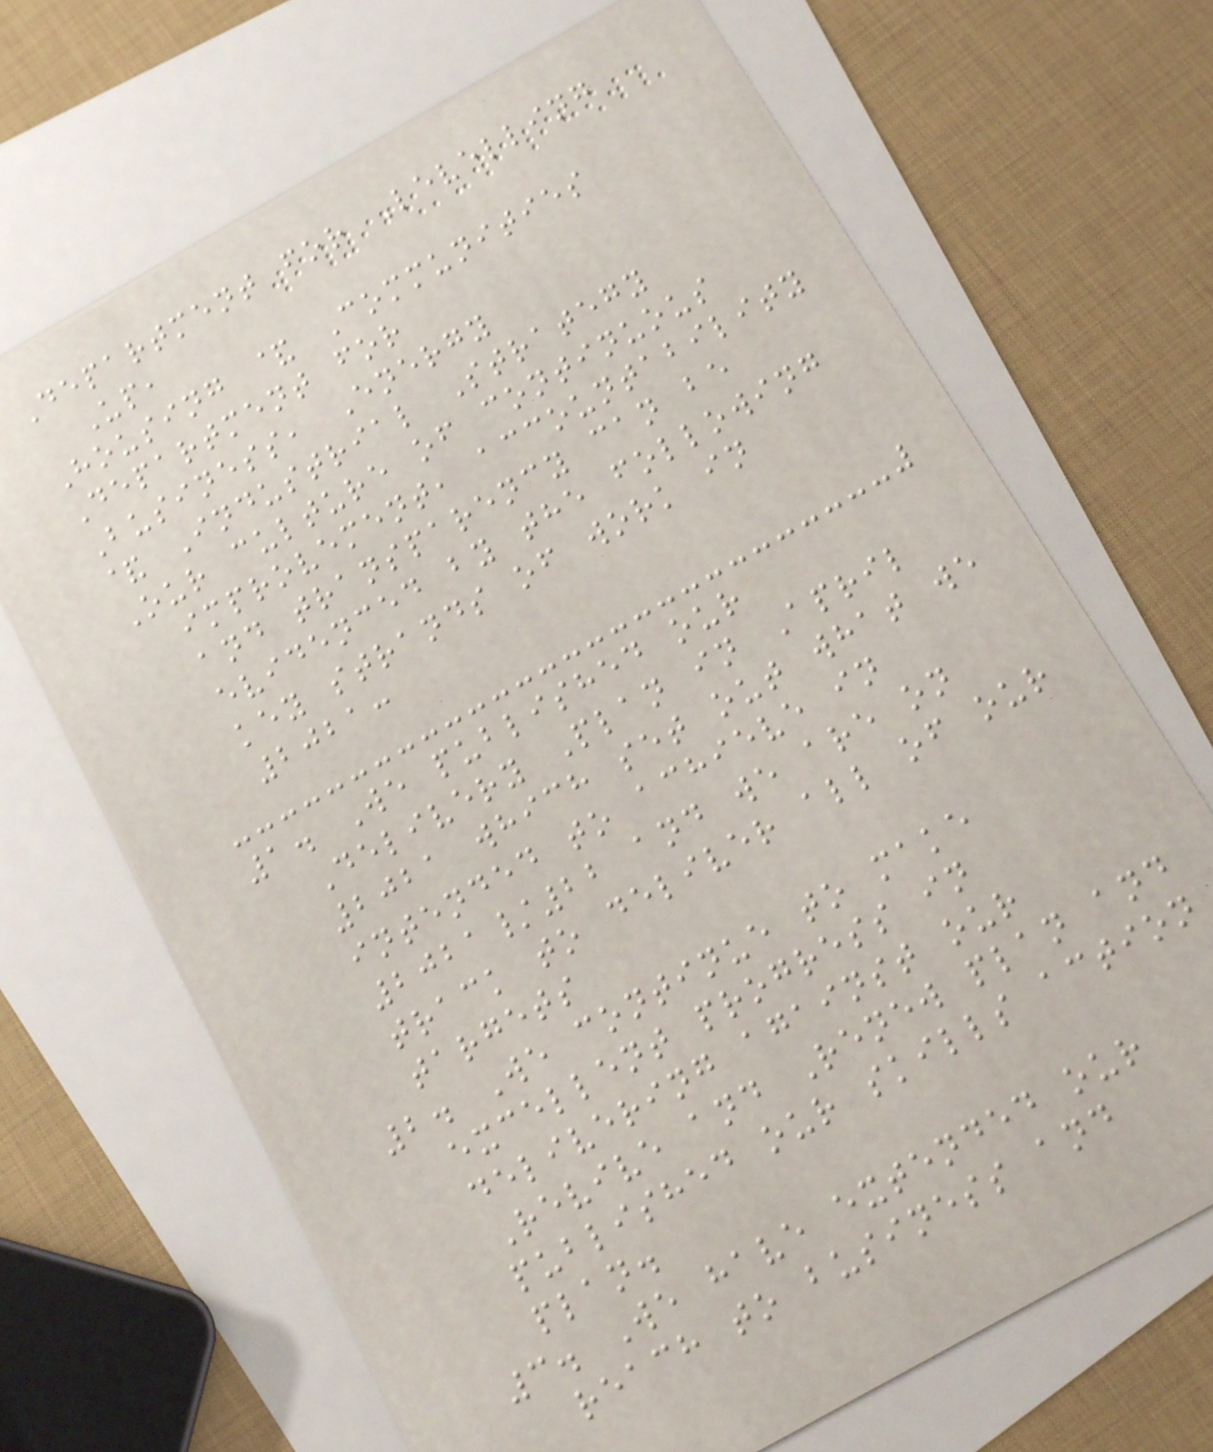Department for Levelling
Up,
Housing & Communities
Department for
Business, Energy
& Industrial Strategy
Our culture of continuous
improvement, accountability
and transparency can be
evidenced by the following
key strands of work in
2021:
1. We published our
Delivery Plan in April
2021 which set out what we
intended to achieve in
2021/22 and we are on
track to deliver all of our
targets
2. We continue to make
excellent progress in
delivering against our
Revive and Renew plan and
published our skills action
plan.
3. We have extended our
reach to business and
